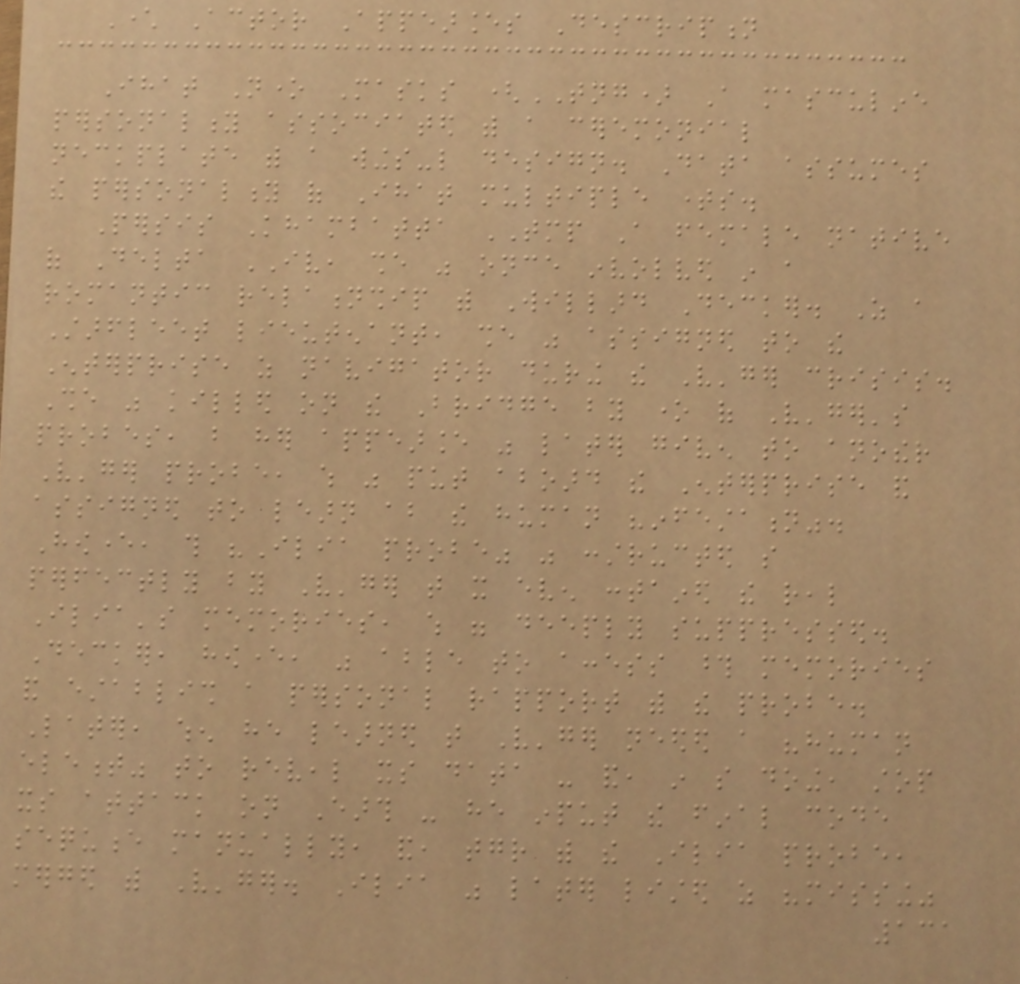Character Actor Appearances Description
Ihat None Masks (TNG) A masculine
personality associated with a ceremonial
neckplate with a wings-like design. Data assumes
the personality of Ihat multiple times.
Persis Khambatta TMP A female native
of Delta IV, she was once involved in a
romantic relationship with Willard Decker. As a
Starfleet lieutenant, she was assigned to the
Enterprise as navigator during the V'ger crisis.
She was killed on the Bridge by one of V'ger's
probes, but her appearance was later given to another
V'ger probe, which was put aboard the Enterprise and
assigned to learn about the human "infestation".
However, this "Ilia probe" was constructed so
perfectly by V'ger that it even contained the real
Ilia's memories, which were deeply suppressed.
Decker, however, was able to access those memories
and establish a personal rapport with the probe.
Later, when he learned that V'ger needed a "human
element" to reveal its data - and, in so doing, stop
its attack on Earth - he input the final code
sequence manually, and, together with the Ilia probe,
merged with V'ger. Ilia was later listed as "missing"
131
